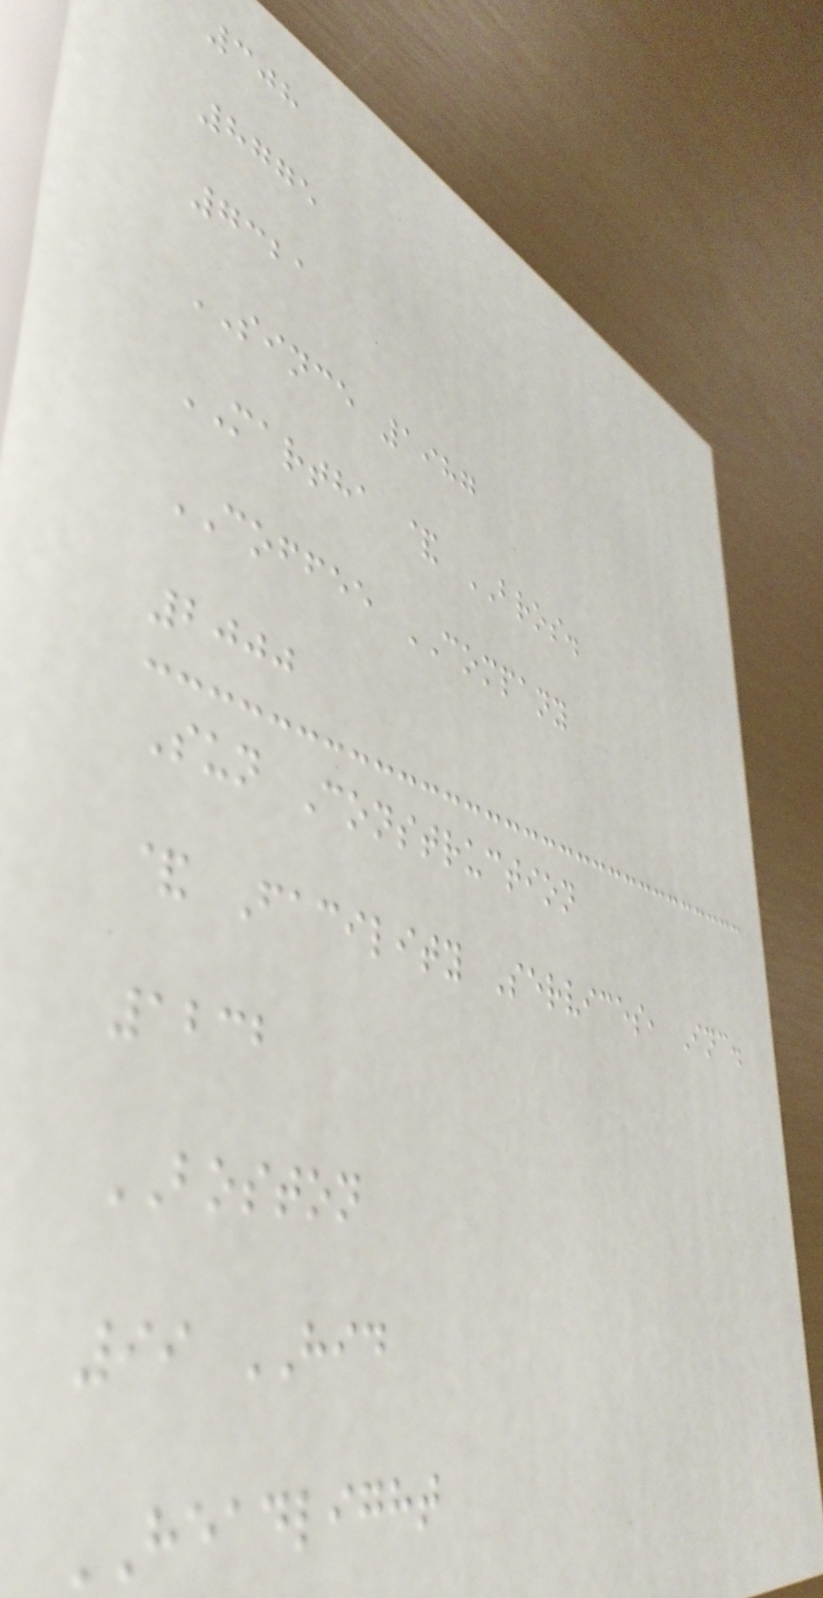308
8775
7321
SINCE 1987
MARTHA & BROS.
COFFEE COMPANY
2000
Sun Construction
& Facility Services, Inc.
1232
BOSTON
99 HID
HEADLIGHT
